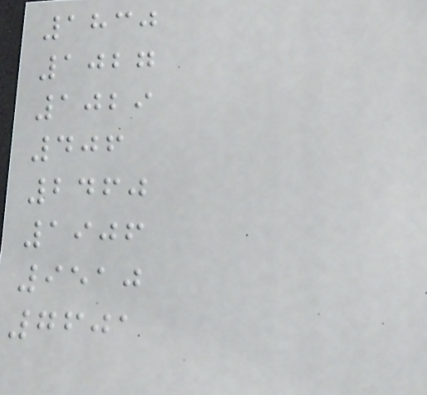1830
1027
1029
406
2460
1906
9510
7601
